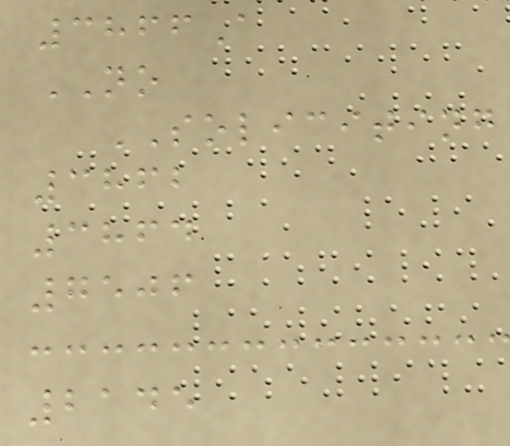3866A
NO
SOLICITING
3862
3864
7506
2145
